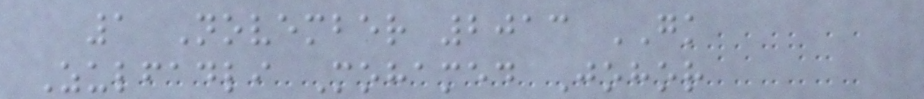1 November 2013 GK
Zulfadli Mohamed Johor
